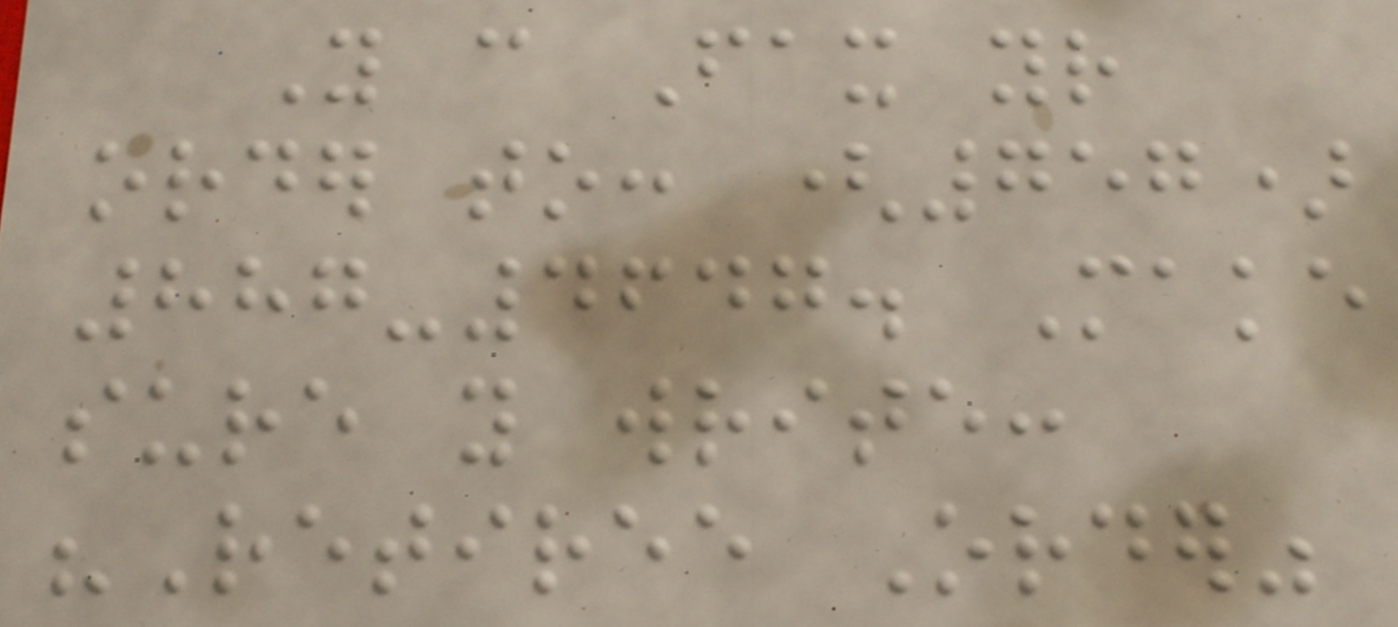You can Fax your
order to: (757)
887-4647. Make
sure you write:
"Retiree Order"
